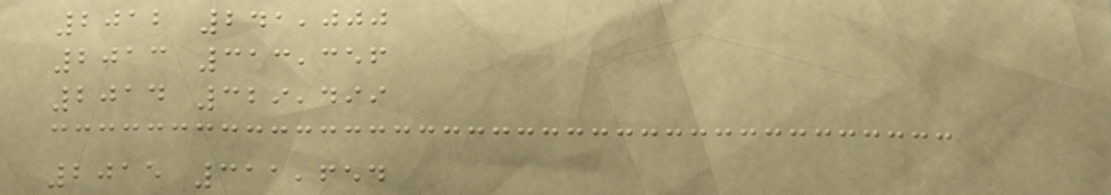2012 241,000
2013 313,356
2014 329,499
2015 311,654
